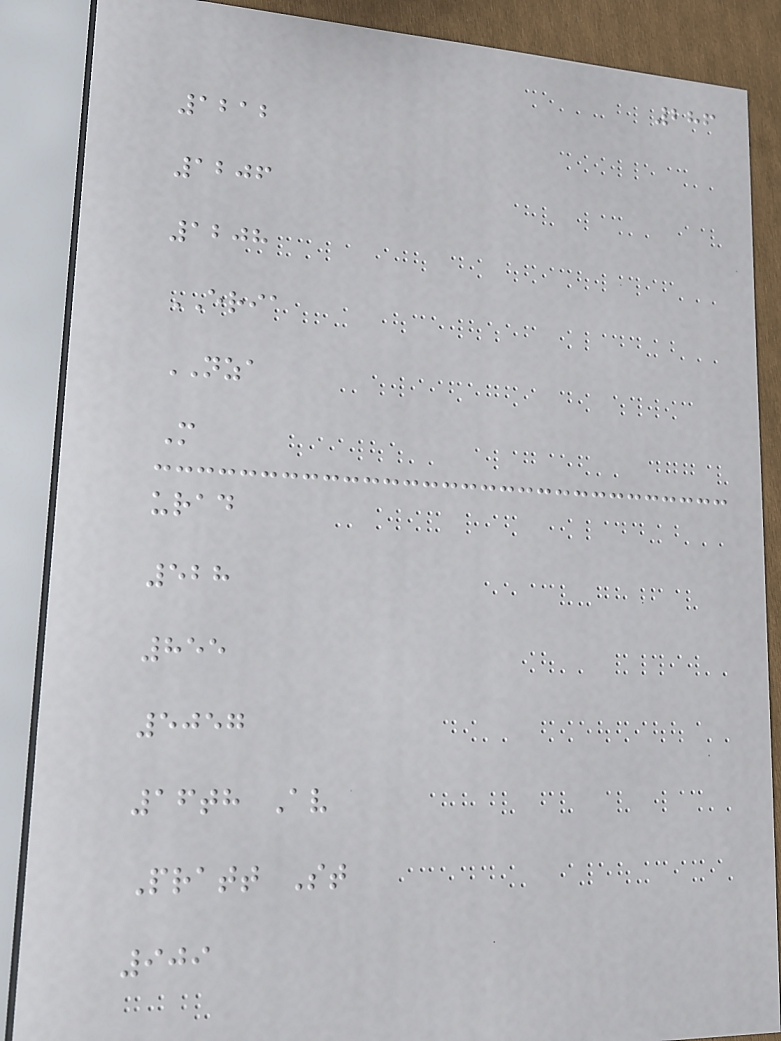286
1212
1206
1208
ERIA
NZA
M
urad
528
855
5057
16th Av
Pratt St
909
